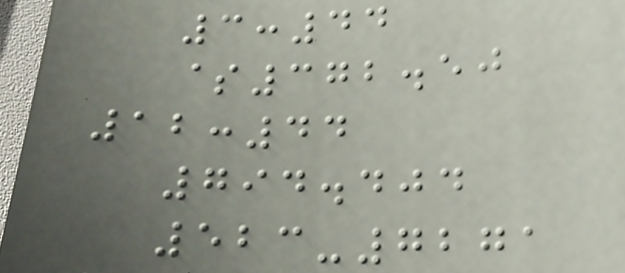3:44
$372.50
12:44
794.404
523-7271
